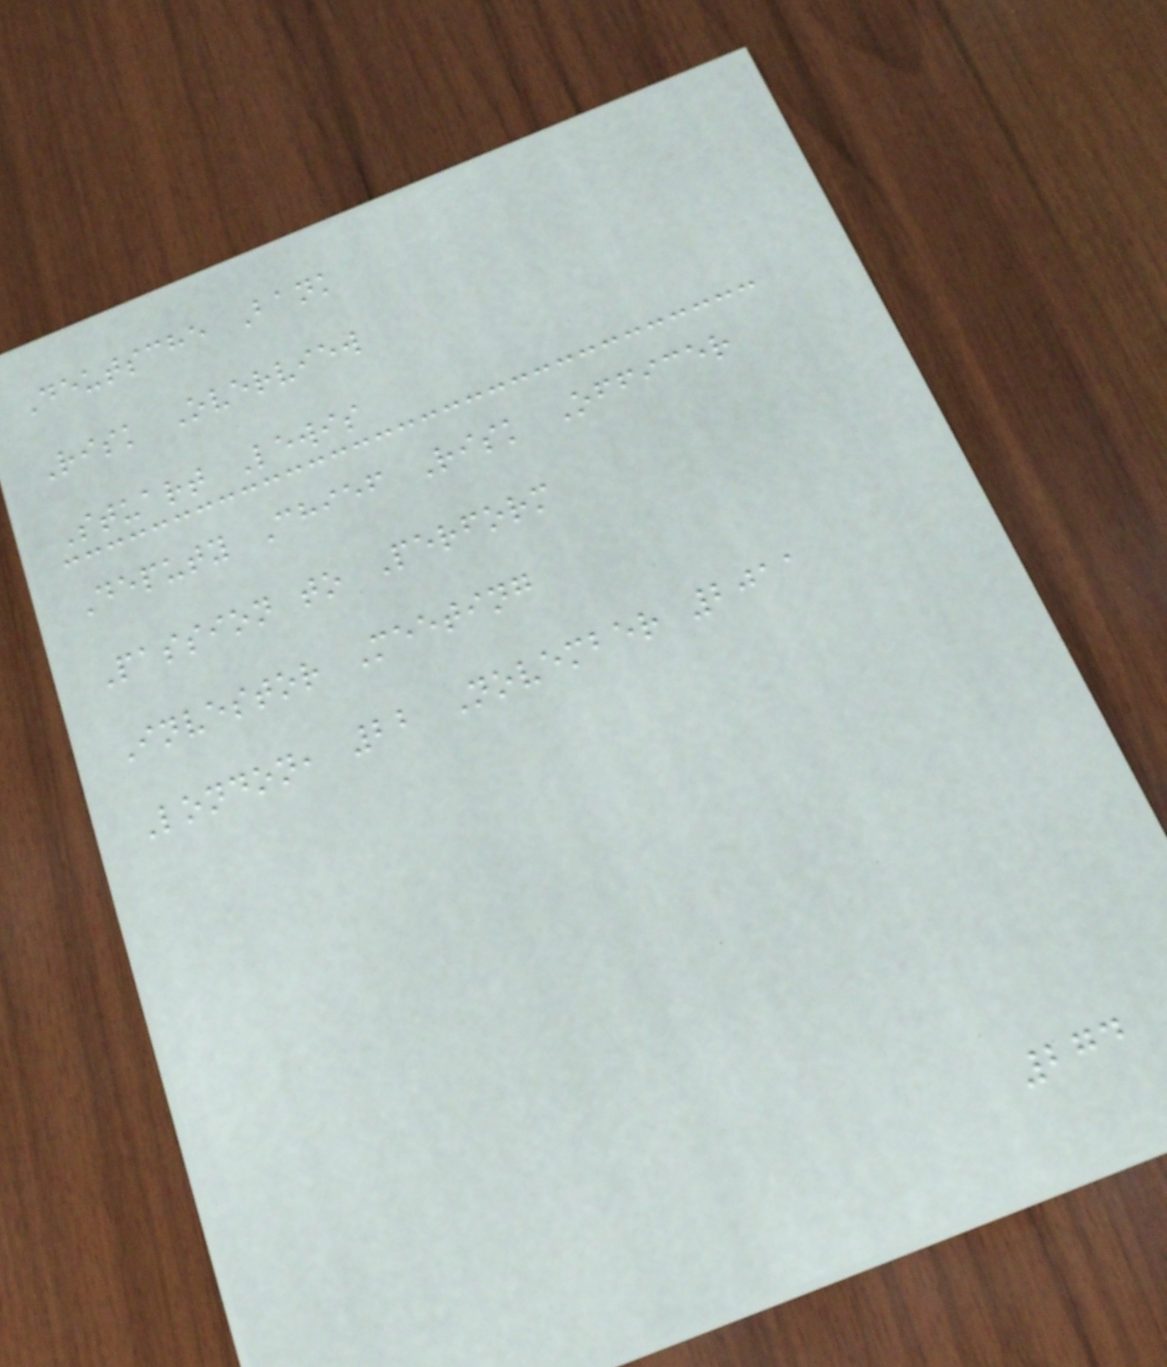Deutsche Bank
Risk Overview
Stuart Lewis
Deputy Chief Risk Officer
Passion to Perform
Investor Meeting
London, 22 November 2011
274
